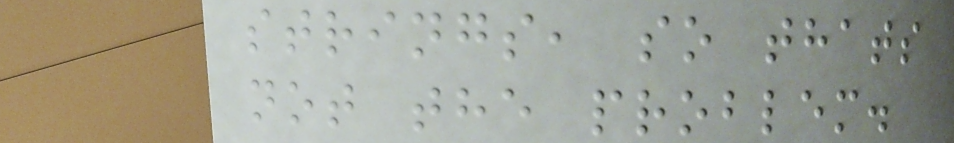strings, so thats
not the problem.
